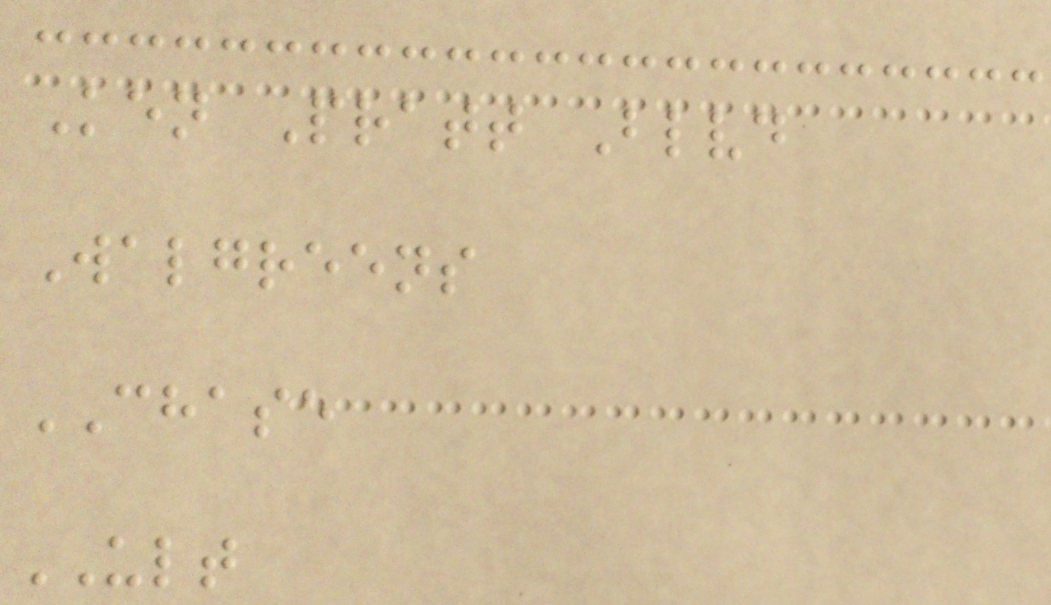Ken Pratt Blvd
Walgreens
CHASE
ULT
